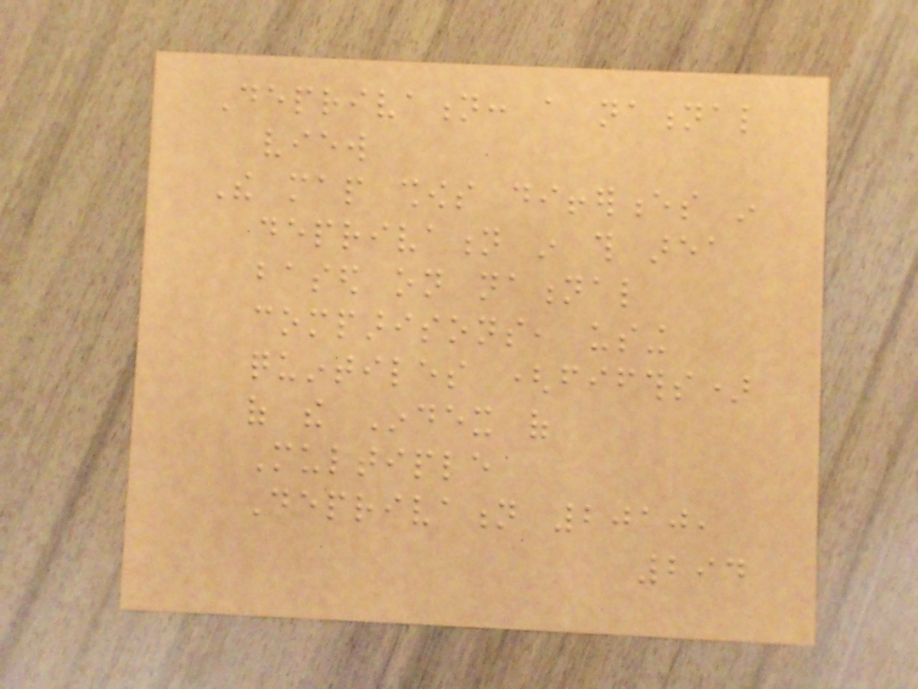Deprivation: a national
view
The map shows differences in
deprivation in this area
based on national
comparisons, using
quintiles (fifths)
of the Index of
Multiple
Deprivation 2010,
294
